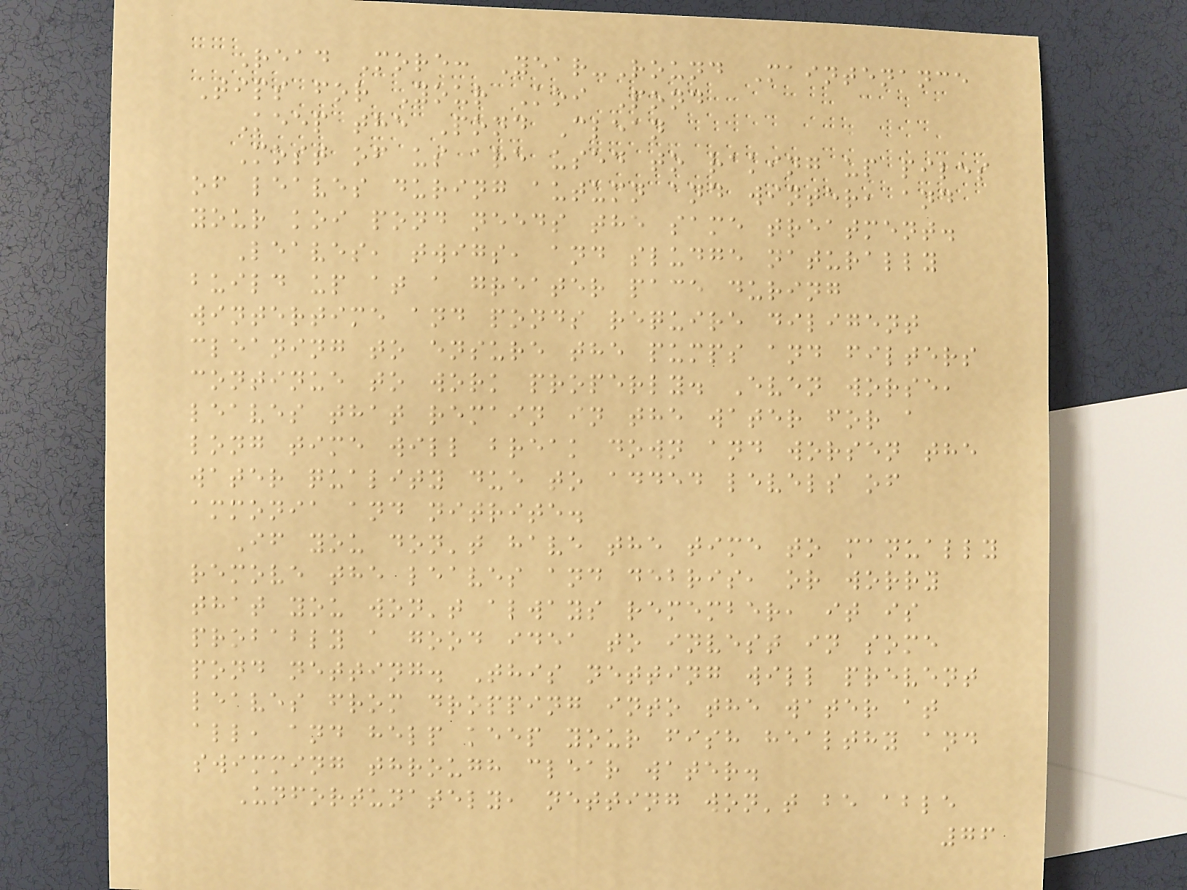Read More: Year-Round Maintenance
Tips for Your Koi Pond
Keep the Pond Clean
Most of us are used to raking up piles
of leaves during autumn and winter, and
your koi pond needs the same treatment.
Leaves, twigs, and sludge naturally
build up at a greater pace during
wintertime and ponds require diligent
cleaning to ensure the pumps and filters
continue to work properly. Even worse,
leaves that remain in the water for a
long time will break down and worsen the
water quality due to added levels of
ammonia and nitrite.
If you don't have the time to manually
remove the leaves and debris, or worry
that you won't always remember, it is
probably a good idea to invest in some
pond netting. This netting will prevent
leaves from dropping into the water at
all, and help keep your fish healthy and
swimming through clear water.
Unfortunately, netting won't be able
76
